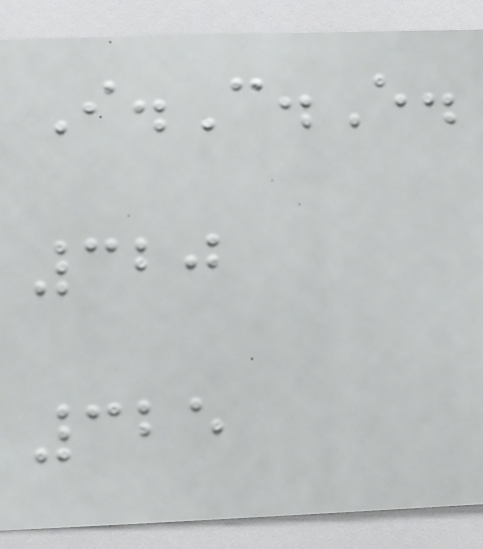I.C.E.
320
325
